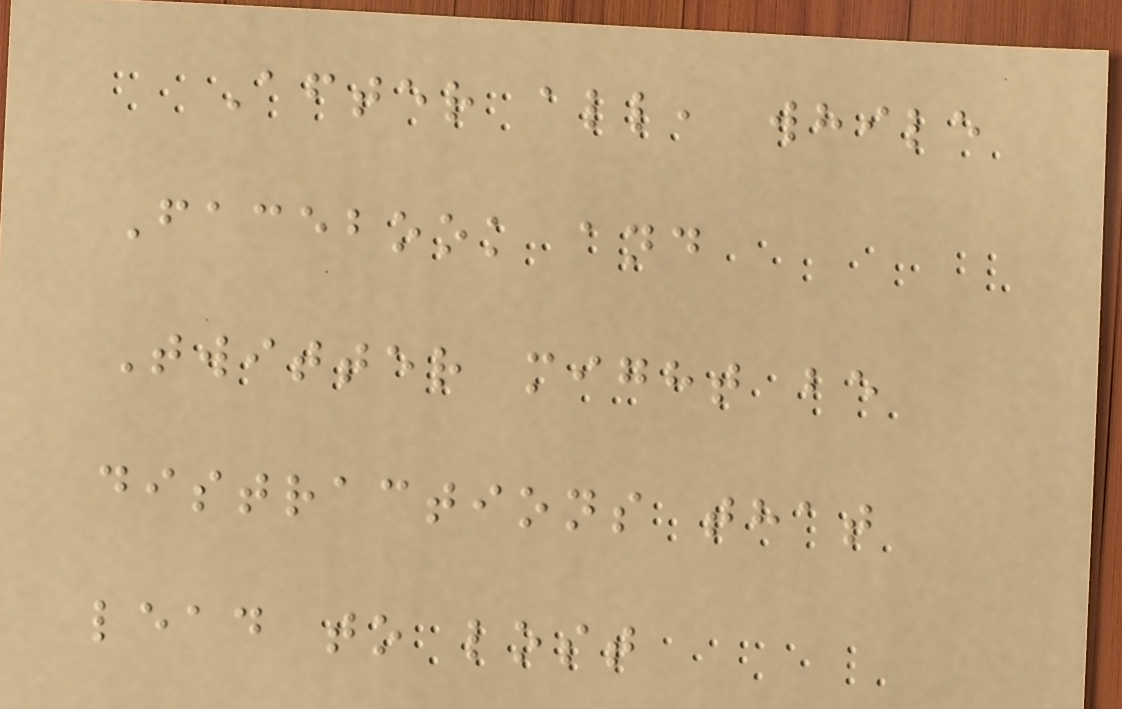After all, while
Facebook and
Twitter might be
distractions that
lead to lost
